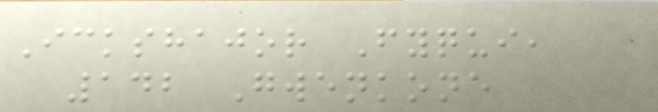Ickshajor Fyqui,
142 Gwenkone
